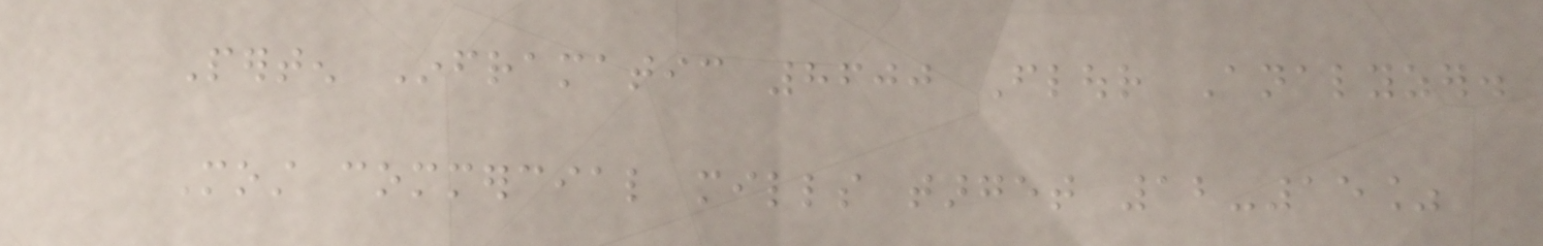Perten Inframatic 8600 Flour Analyzer.
Most commercial mills target 12-15%
